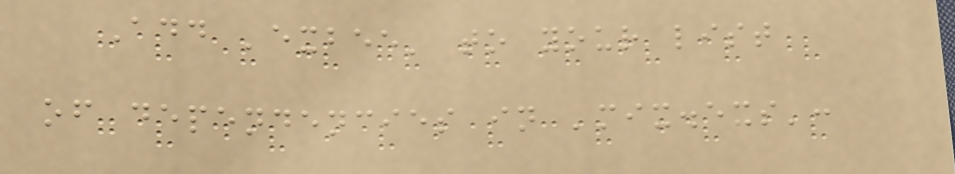Add 'exbee' to your list
of dependencies in 'mix.exs':
